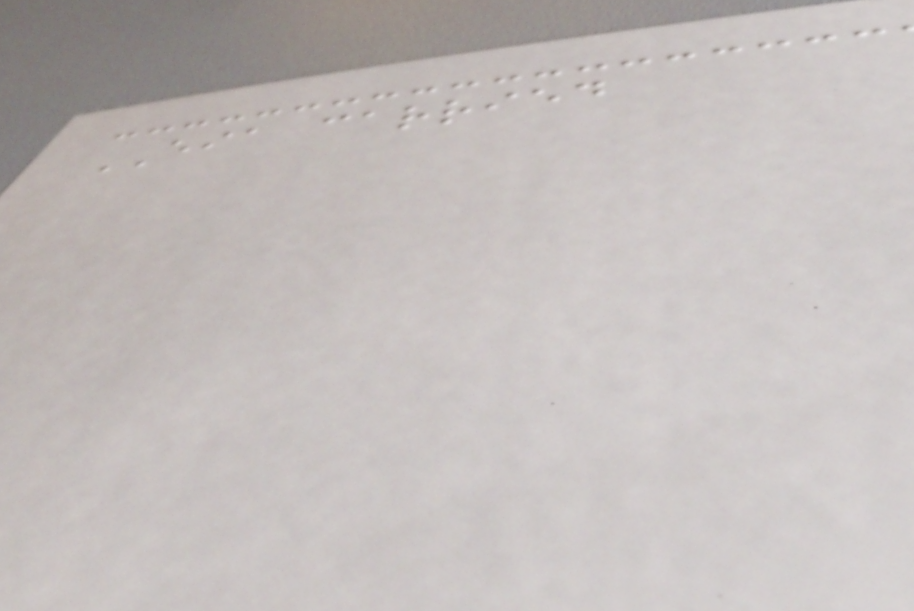EIA carried
